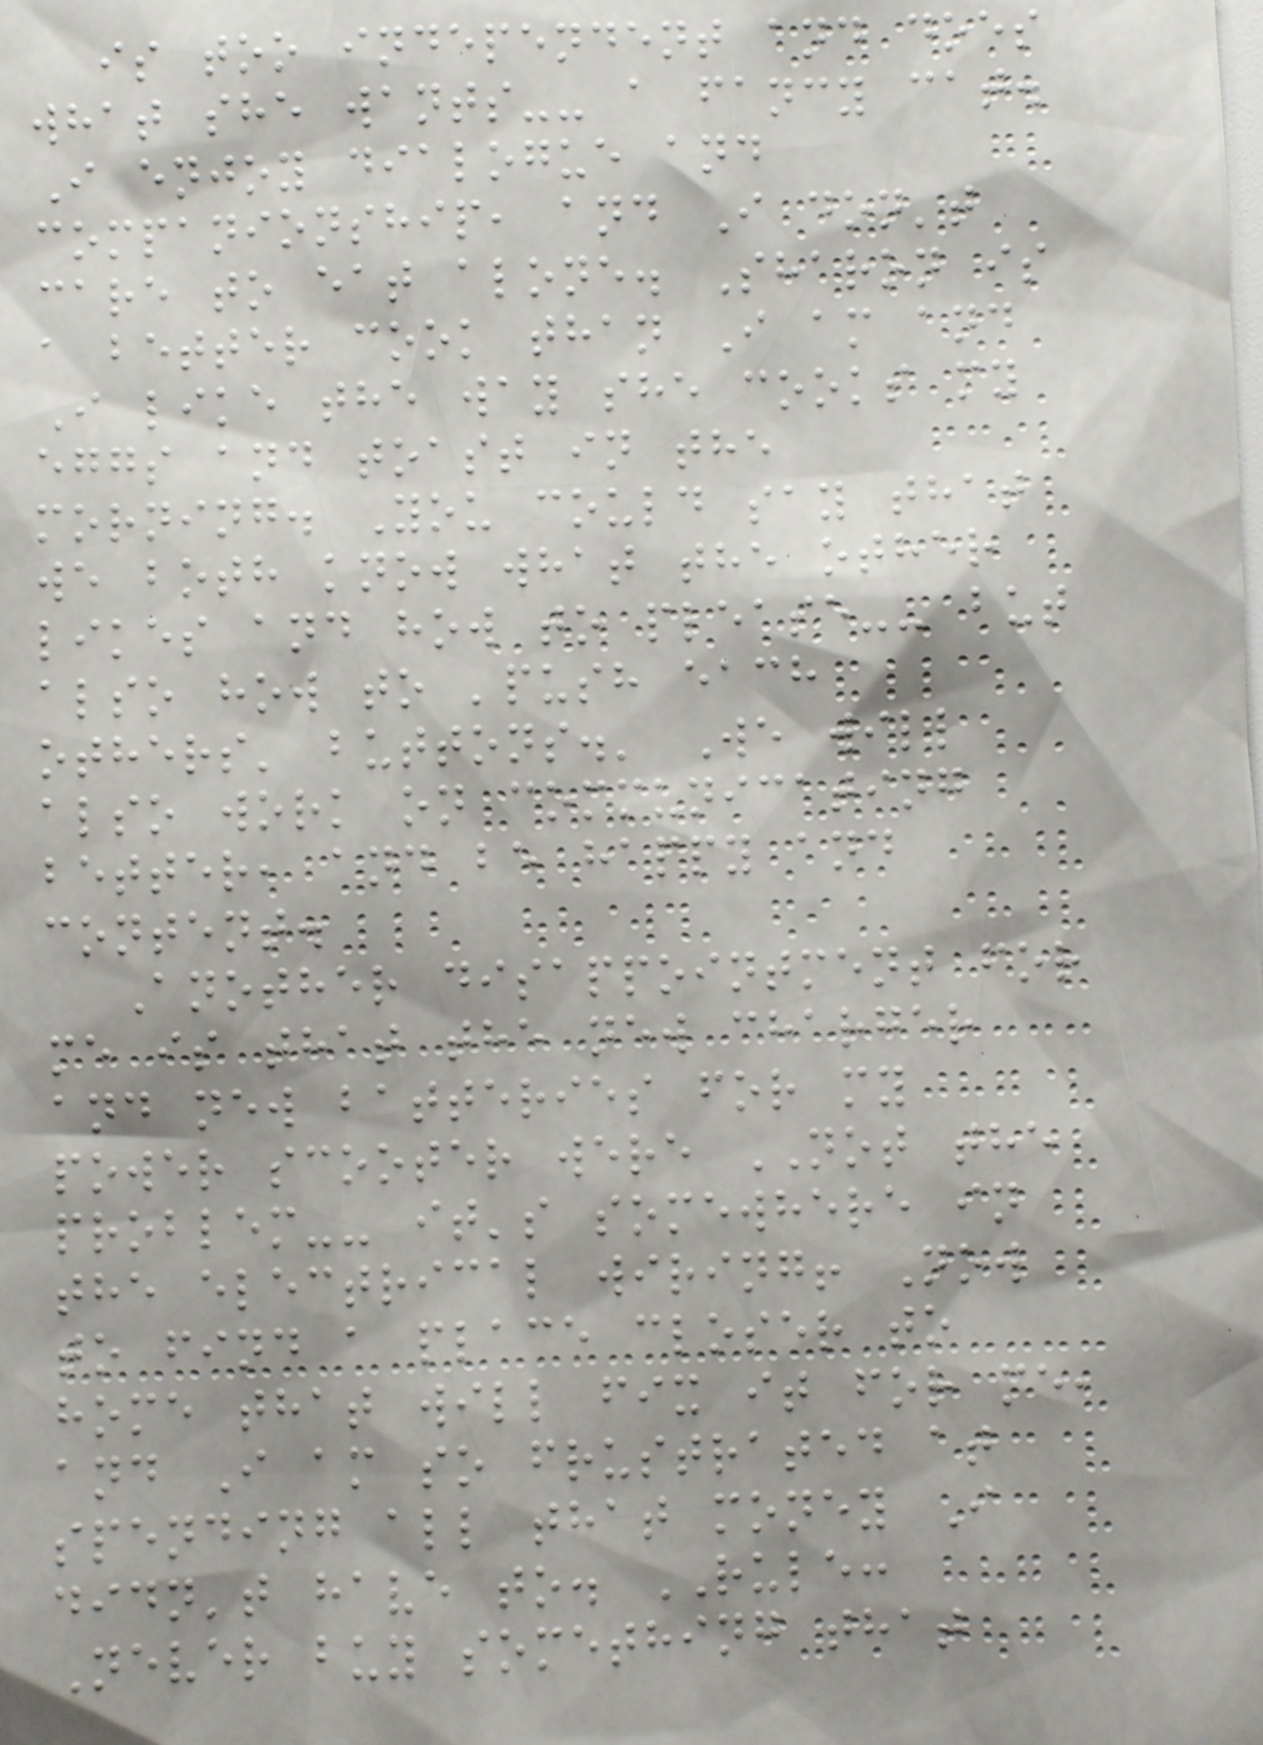is too independent and does
what she wants-- a fancy cat.
I enjoy dialogue and
companionship, and I don't
care to eat alone. Sharon is
a better cook than I am and
I like the way she cooks my
eggs and toast in the
morning. You could say that
we both know what the other
likes and how to please-- but
also how to 'push each
others' buttons.' We will
also work on communicating
better, and be happy and
content.
Another disappointment for
me is that the new charger
and new batteries for my
power scooter were NOT the
problem-- it's somewhere in
the electrical wiring! Now
to find a place closer to
home that will fix it for me,
and I am so frustrated at
spending all that money I
didn't have to. RULE:
Never buy something that
